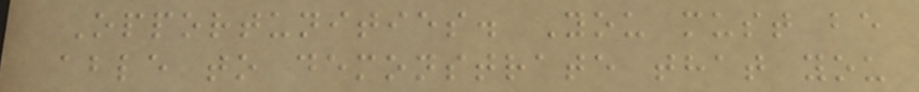Opportunities. You must be
able to demonstrate that you
